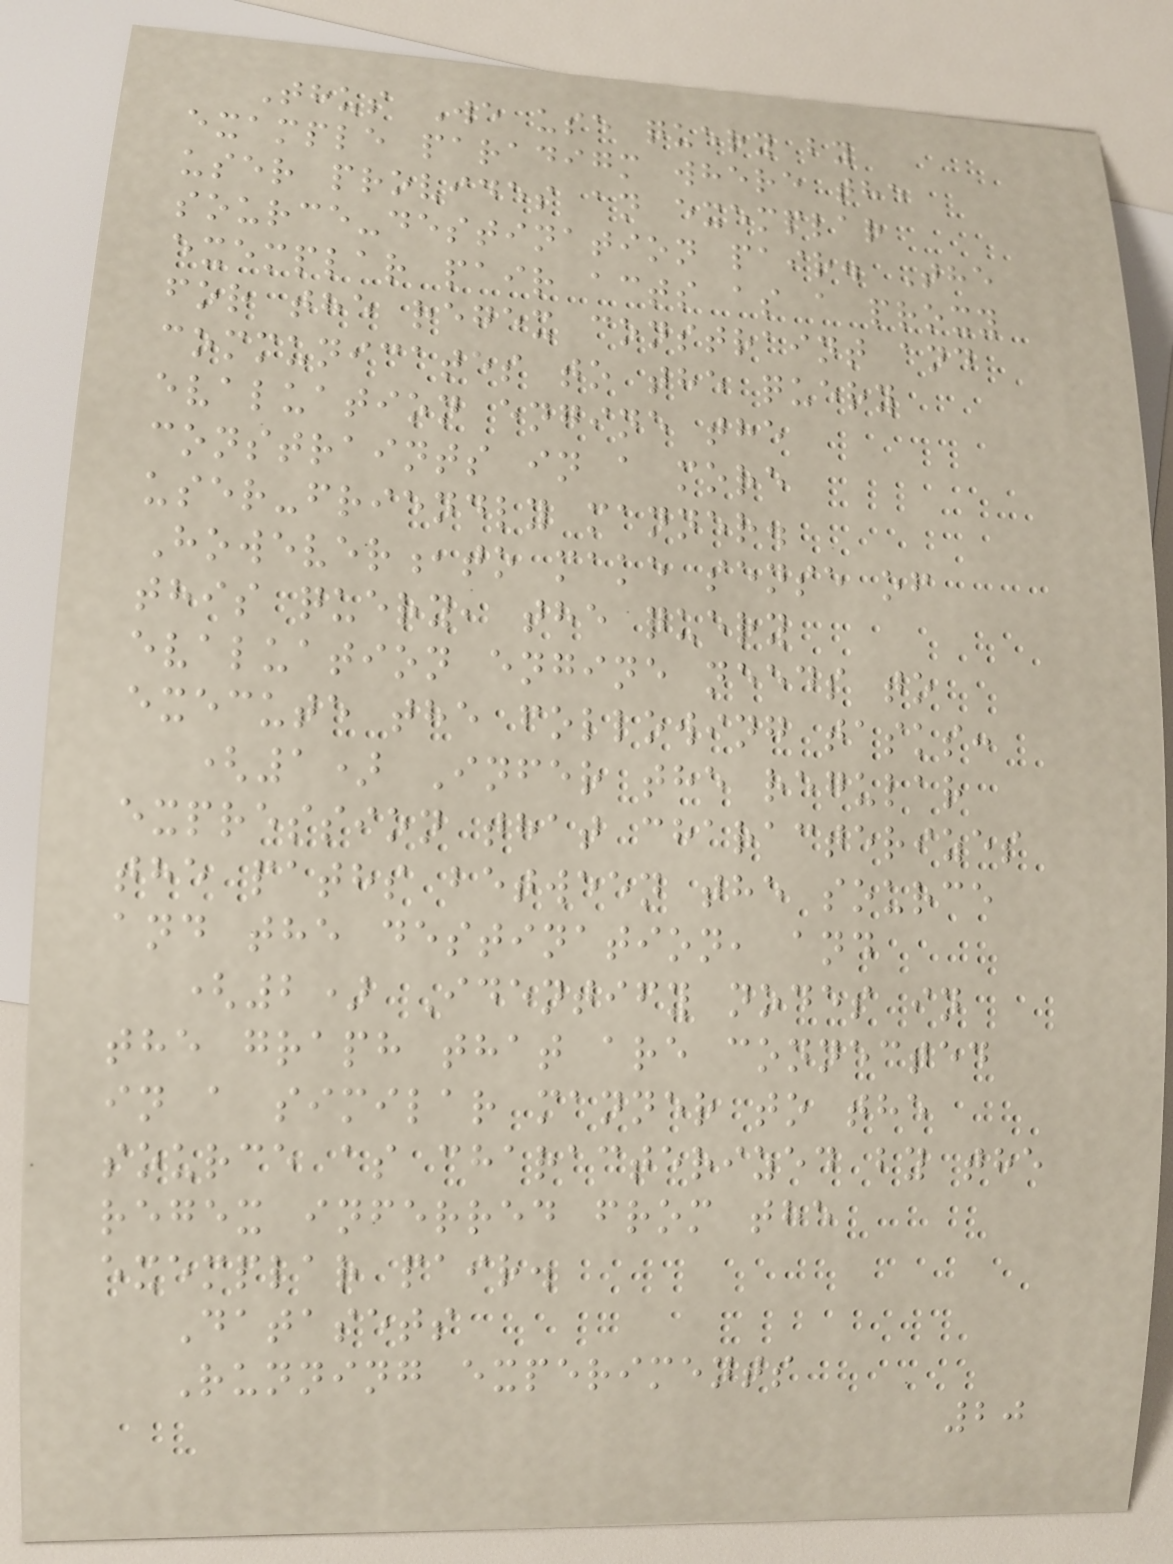Thus We use query by
example paradigm where the
user provides an exemplar
source-destination pair. The
exemplar pair acts as a proxy
for the regex constraint and
communicates to the query
evaluation engine the
constraints in a more
user-friendly manner.
However,to make sense of
this query, the query
evaluation engine needs to
execute the following tasks:
(1) Infer the regular
expression that characterizes
the paths between the source
and the destination, and
(2) Identify nodes in
the graph that are connected
in a similar manner to the
source as characterized by the
regex inferred from the
exemplar pair.
Datasets
Running experiments
20
